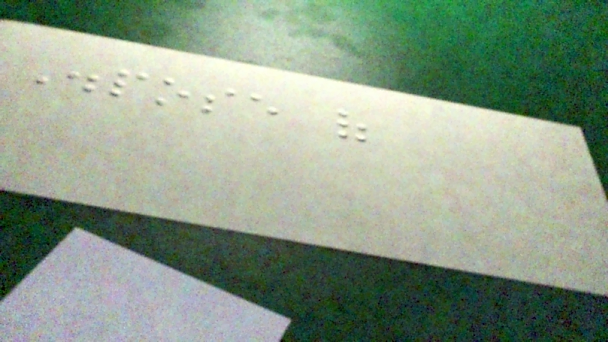Dispose of
